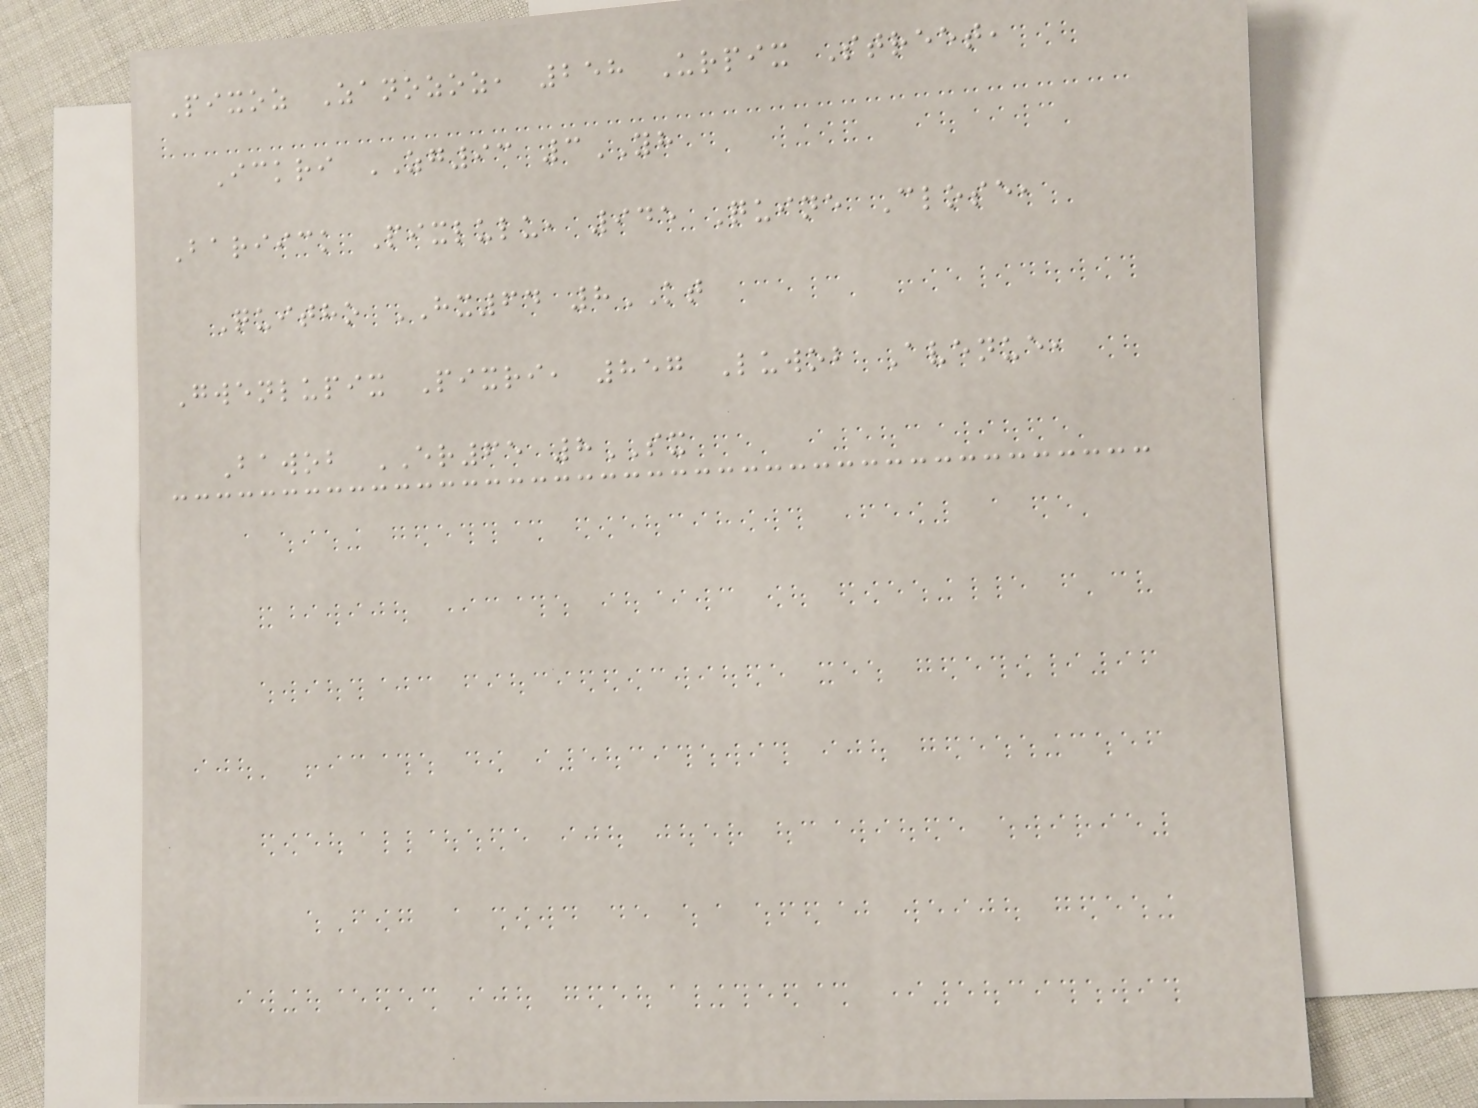Pixoz Zanozoz, 258 Urpix Street,
Ickri ZG93 3YH
Bariick Pixlulu, 945 Quine Close,
Quitho HX64 8KT
Gwenlupix Pixri, 857 Luwob Avenue,
Bawob ER65 8SX
